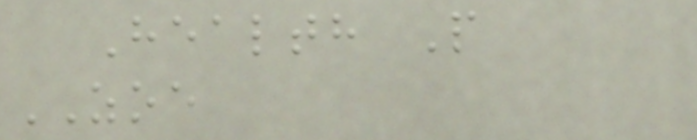Health P
ZOE
